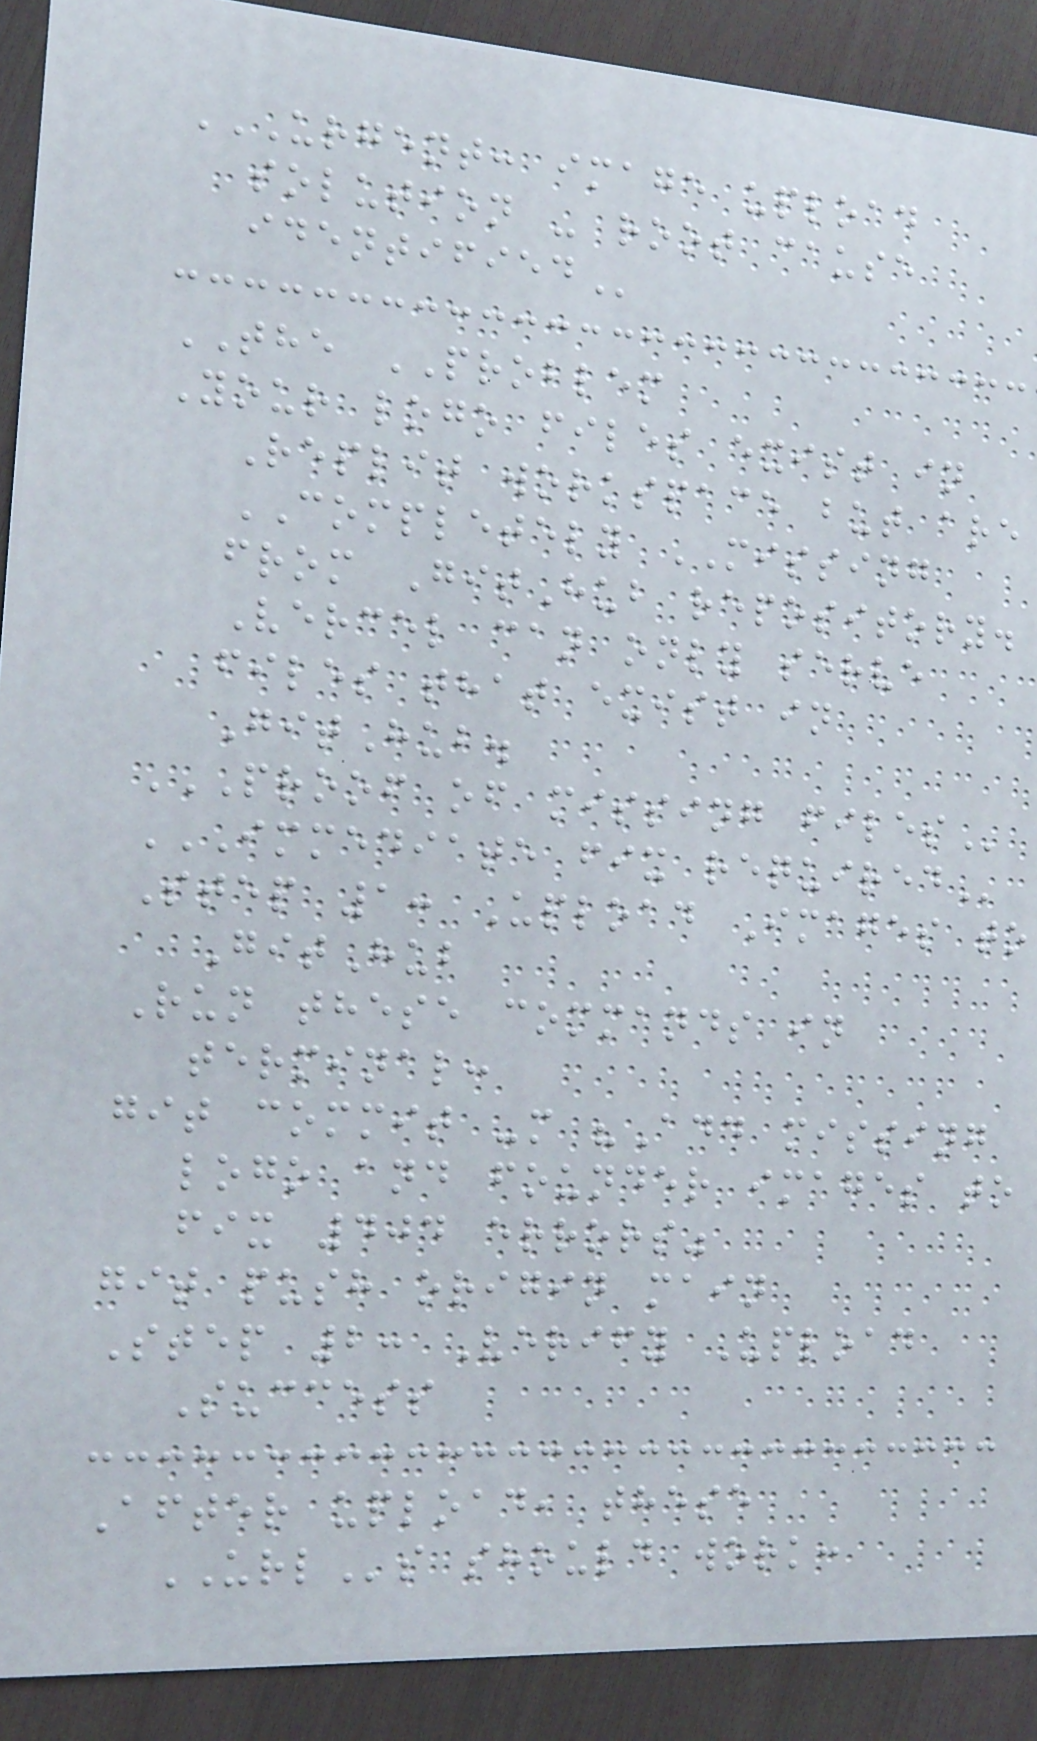URGENT: IMAGE UPLOAD
SOLUTION - ROOT CAUSE
IDENTIFIED
THE PROBLEM
Your logo files exist in
Replit workspace but are
COMPLETELY MISSING
from GitHub repository.
Vercel can only serve
files that exist in
GitHub.
PROOF OF MISSING FILES
IMMEDIATE FIX REQUIRED
Step 1: Upload Images to
GitHub
Run these commands in
terminal:
git commit -m "Add missing
logo and founder images to
fix 404 errors"
git push origin main
Step 2: Verify Upload
Success
After upload, these
URLs should work:
